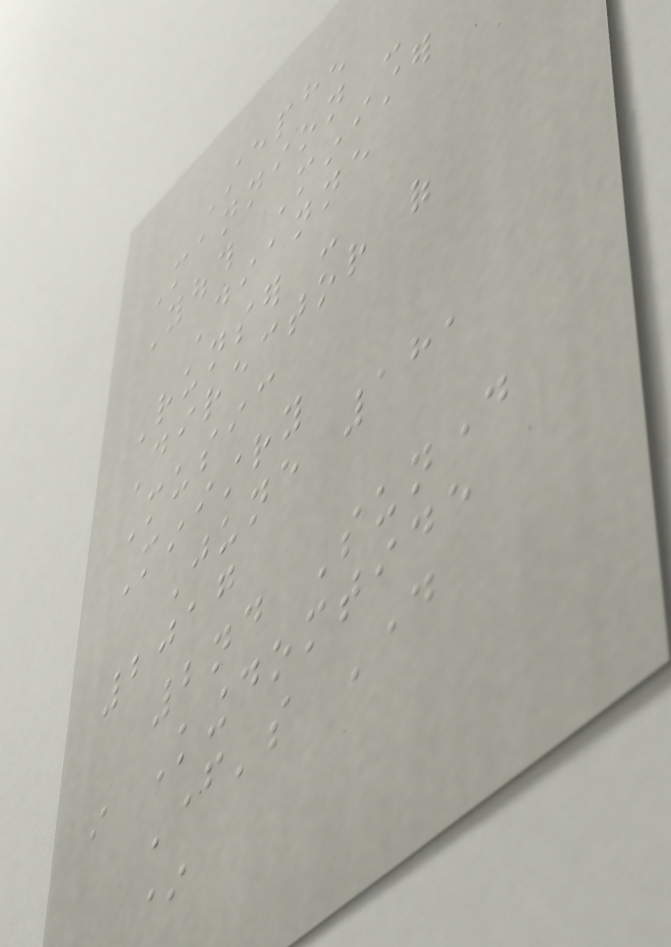Stephen
Mannion -
Youth Minister
Dianne
Runser -
Director of
Music
Ministry
June 18,
2017
2nd Sunday
in Kingdomtide
Father's Day
*
